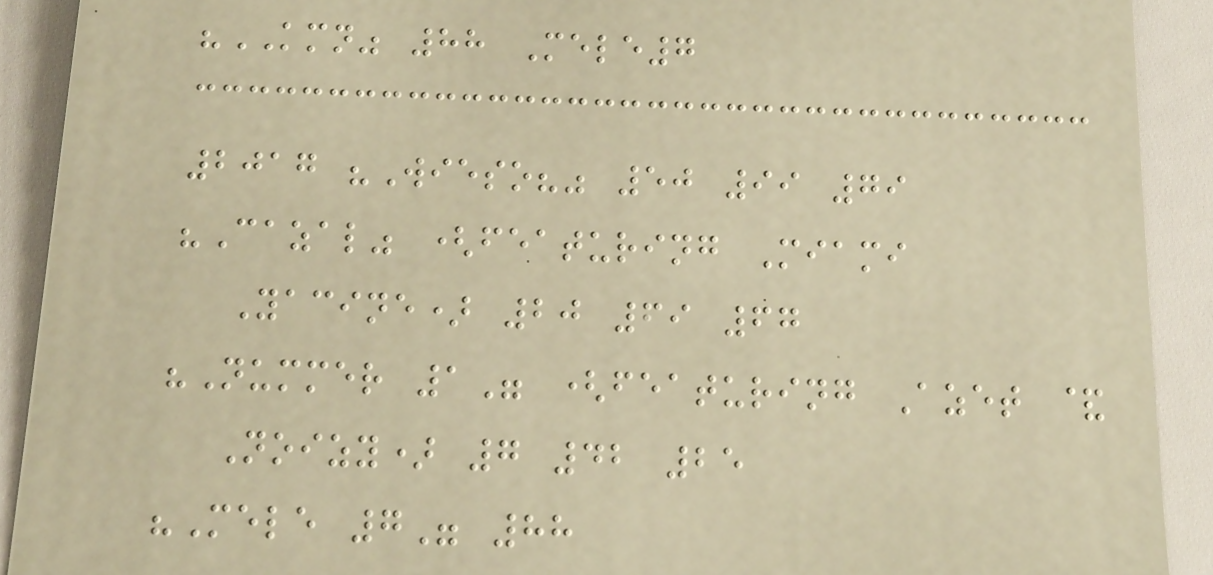"KMN" 88 Mele7
2017 "Wieso?" 50 99 79
"Cazal" (featuring Miami
Yacine) 20 69 67
"Nummer 1" (featuring Azet &
Noizy) 7 42 25
"Mele 7" 88
